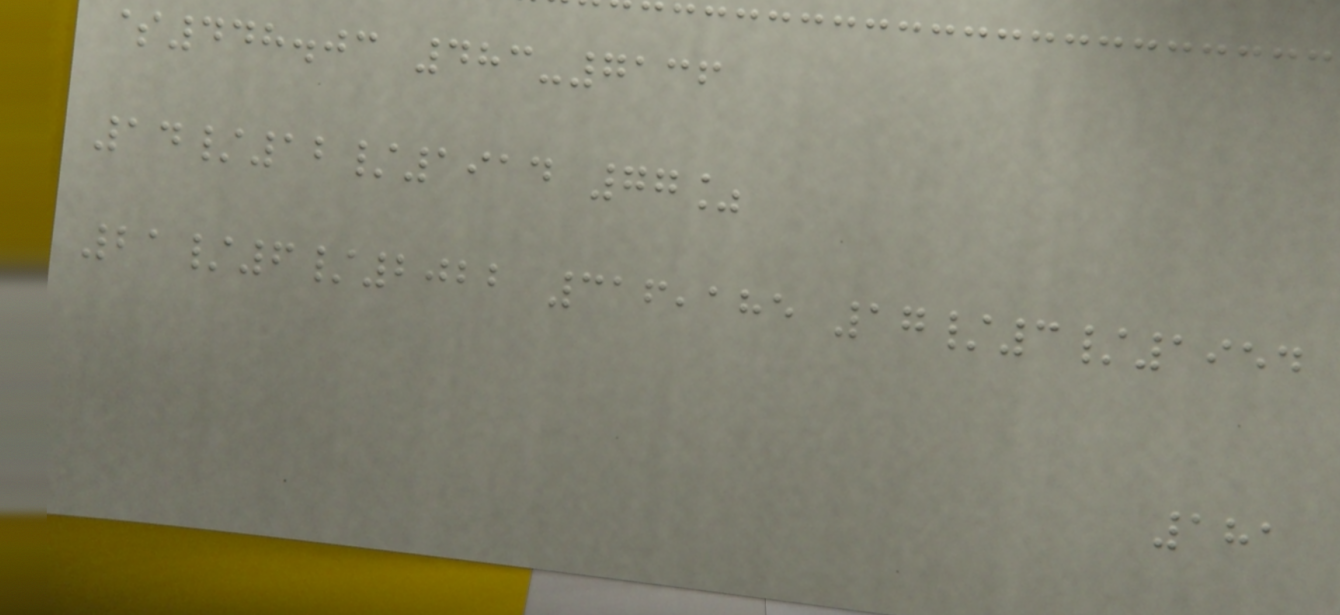$448.03 483-7136
14/12/1914 77%
21/6/2022 316,185 17/3/1954
181
